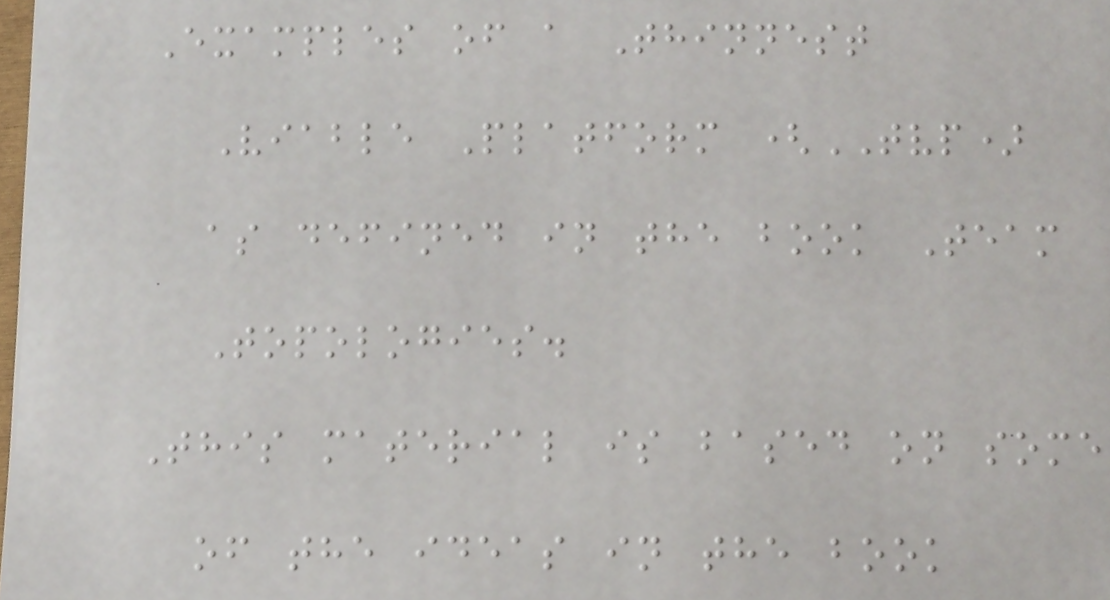Examples of a Thinnest
Viable Platform (TVP)
as defined in the book Team
Topologies.
This material is based on some
of the ideas in the book
